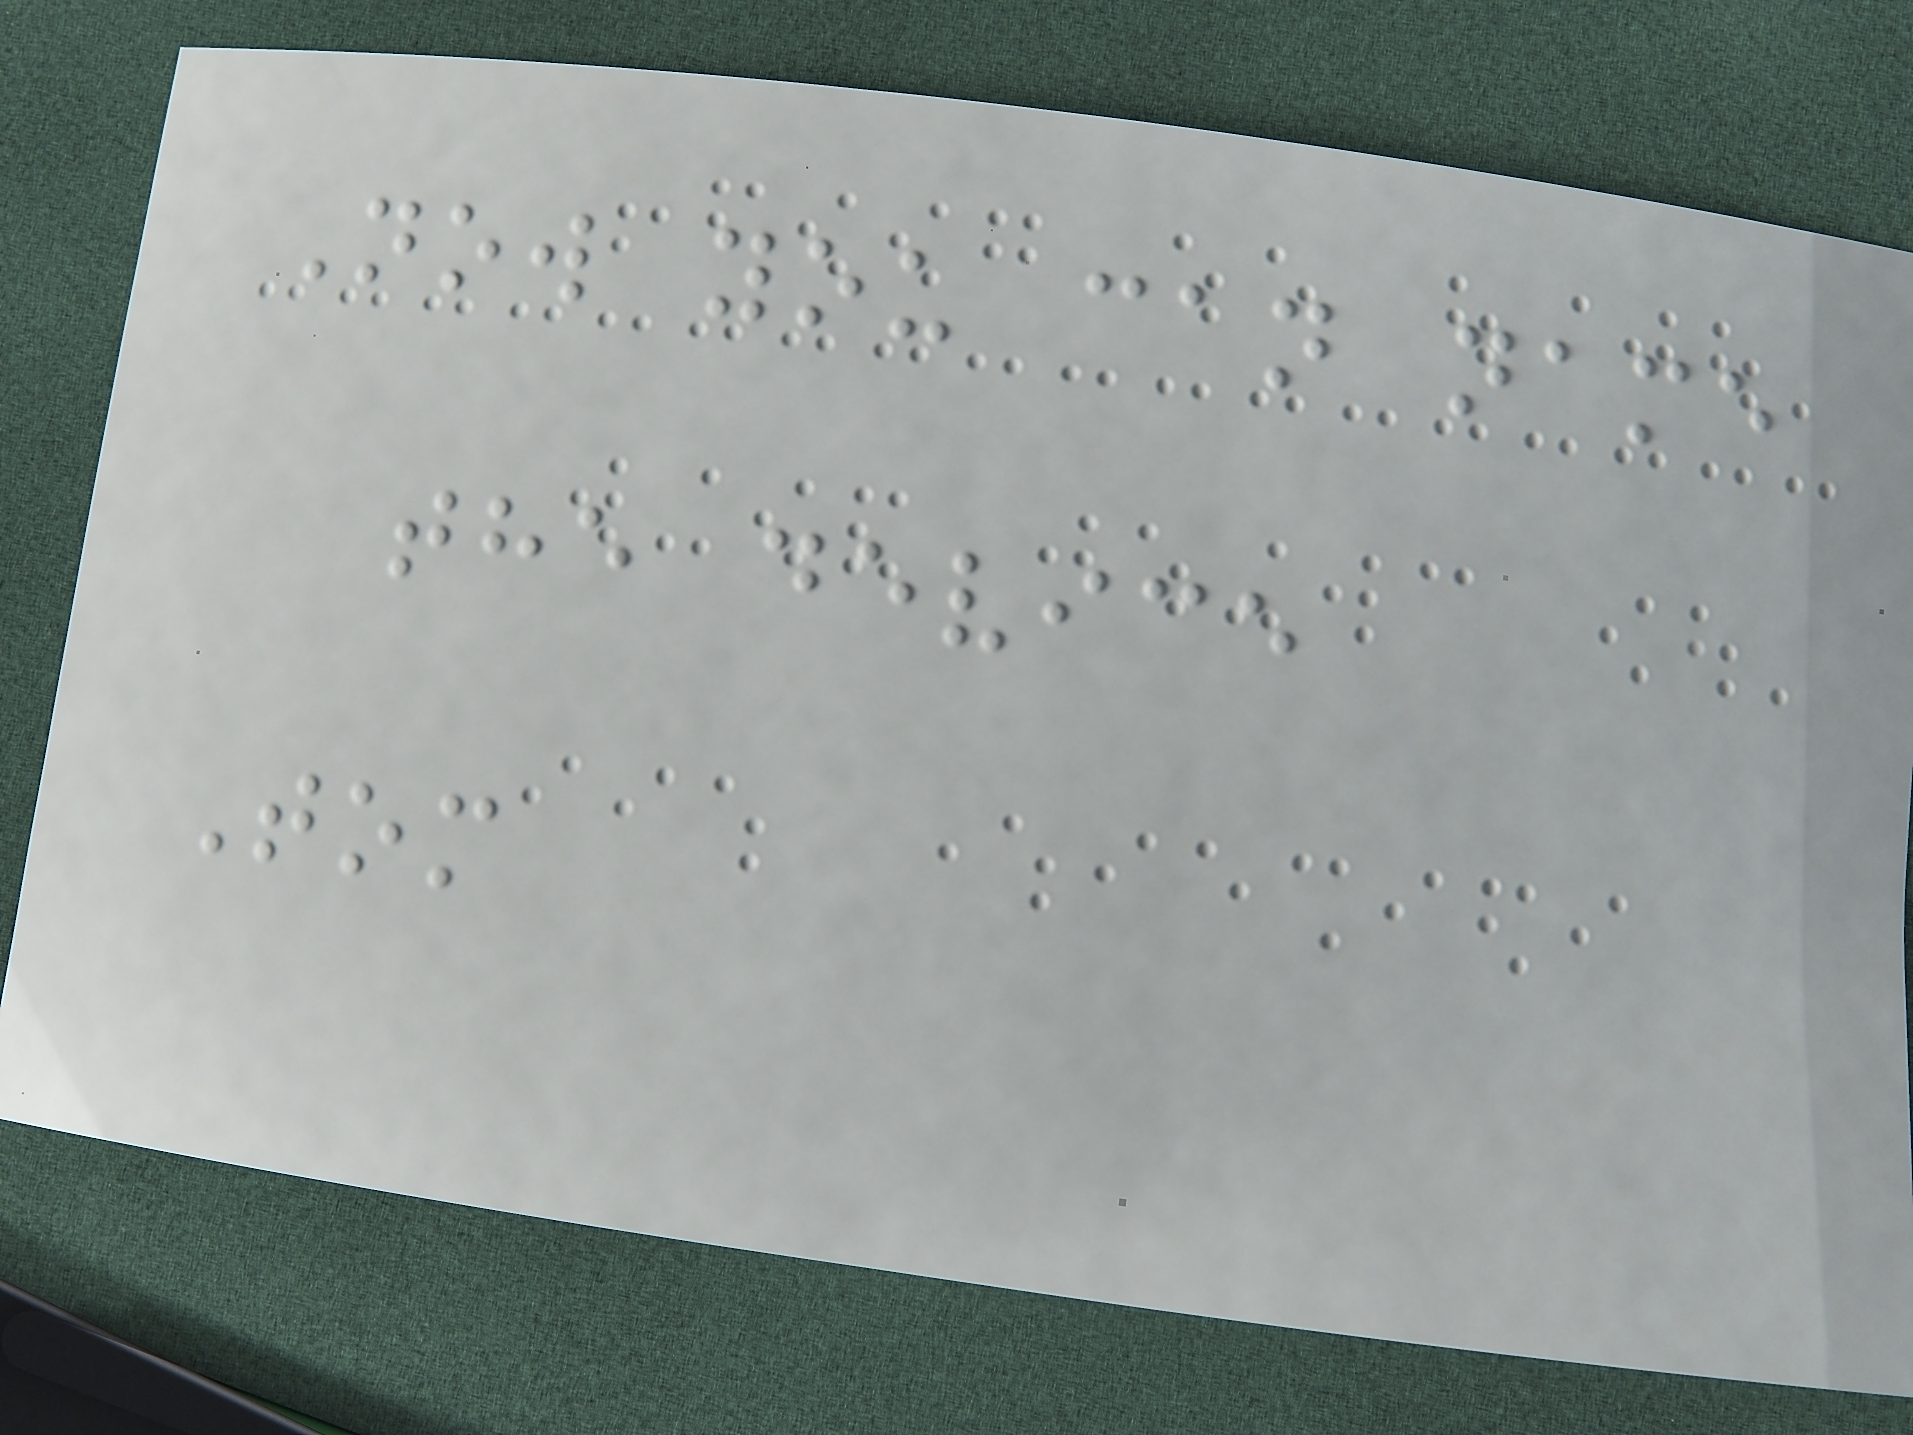Now you can name
the device
Tom
